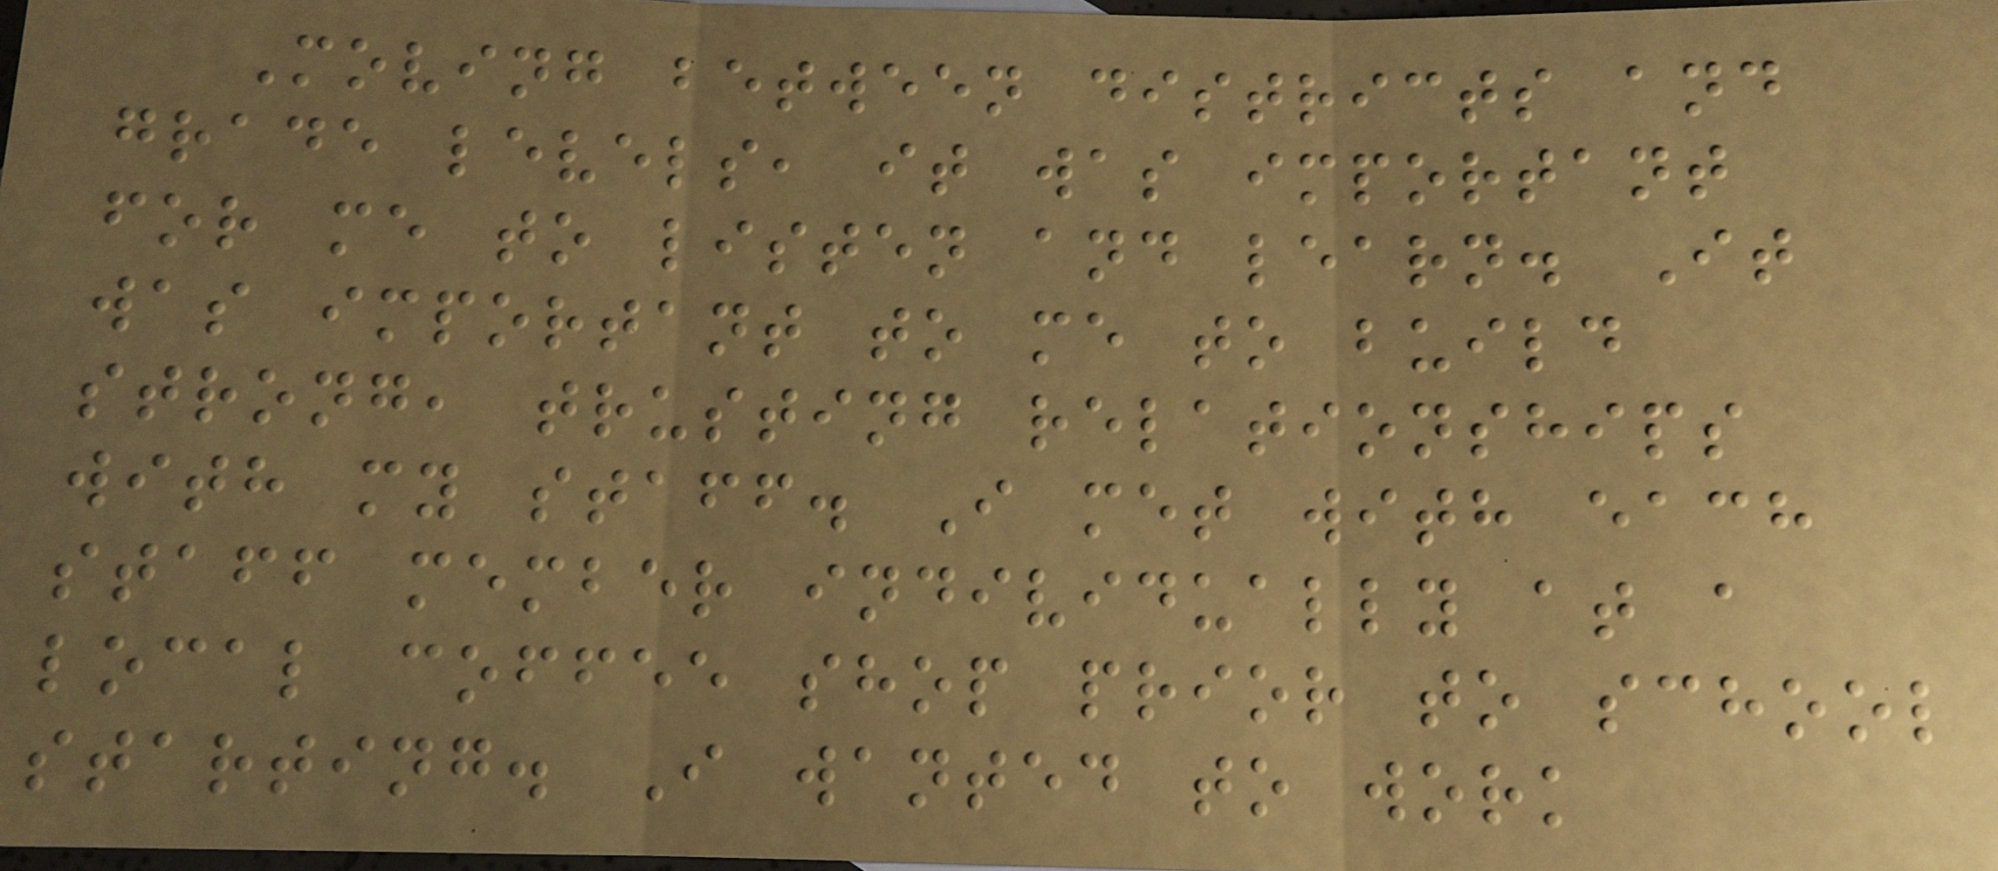Moving between districts and
grade levels, it was important
for me to listen and learn. It
was important to me to build
strong, trusting relationships
with my staff. I met with each
staff member individually at a
local coffee shop prior to school
starting. I wanted to work
